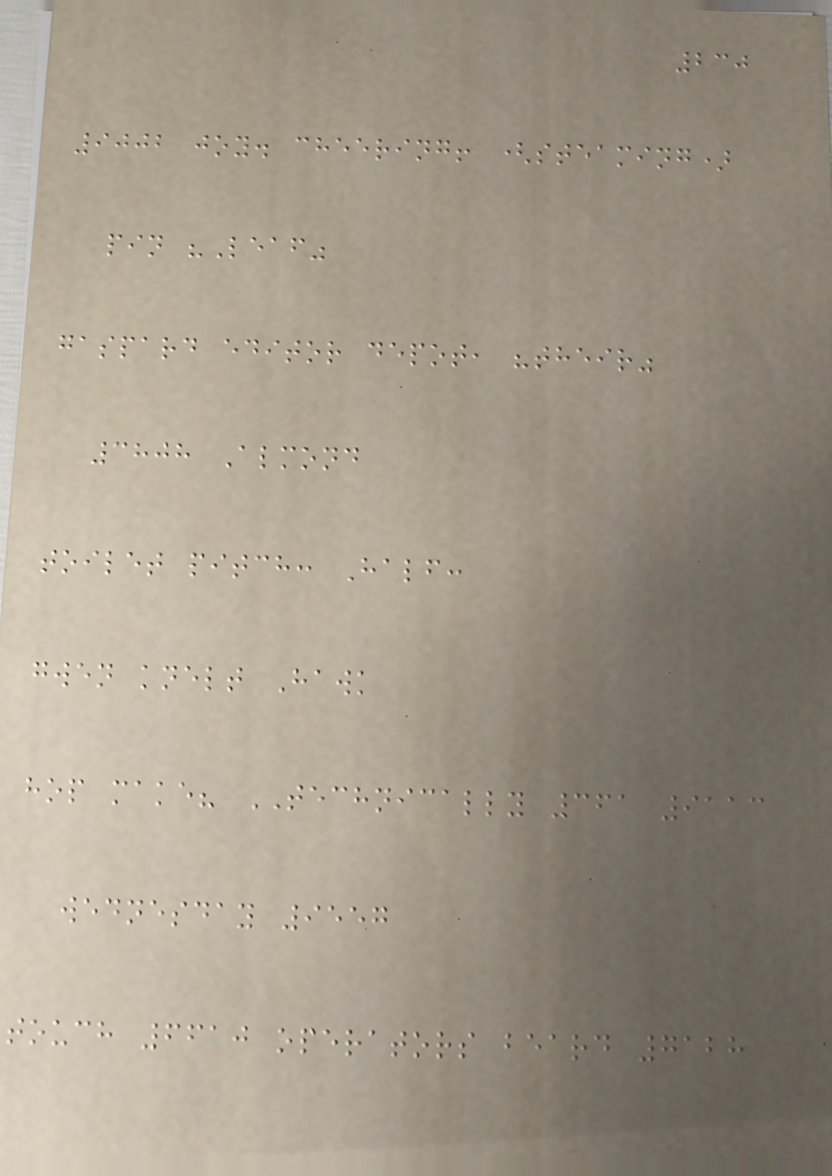230
9002 joy. cheering! (steaming)
pin "Leaf"
gaspard editor depot, "their"
3808 Almond
toilet pitch: Half:
gwen knelt Hawk
hop make? TECHNICALLY 361 9113
wednesday 9557
touch 6610 operators beard 7128
